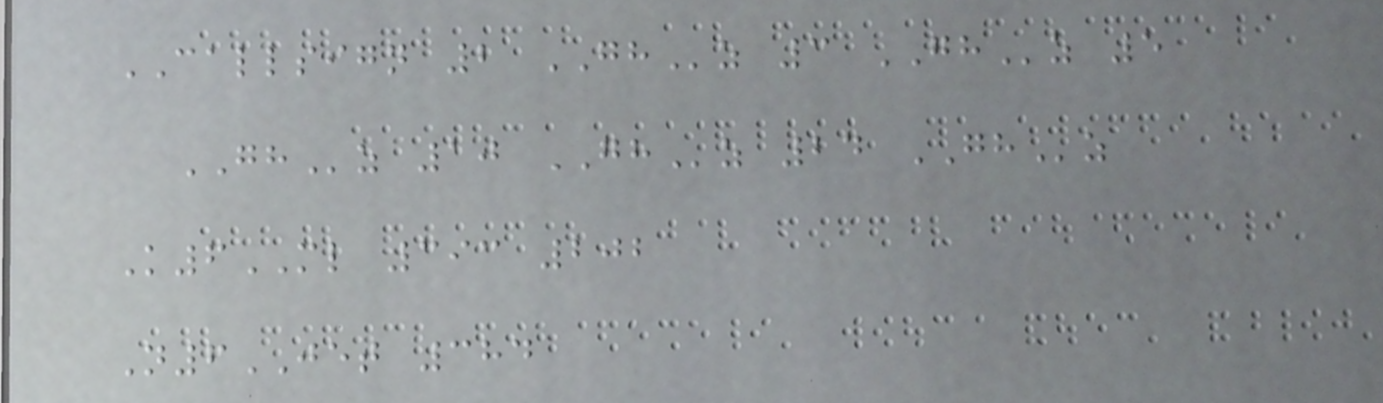CALLSIGN 2 GHz 3 GHz 5
GHz 10 GHz 24 GHz
K6ML 393 202
N6JET 384
